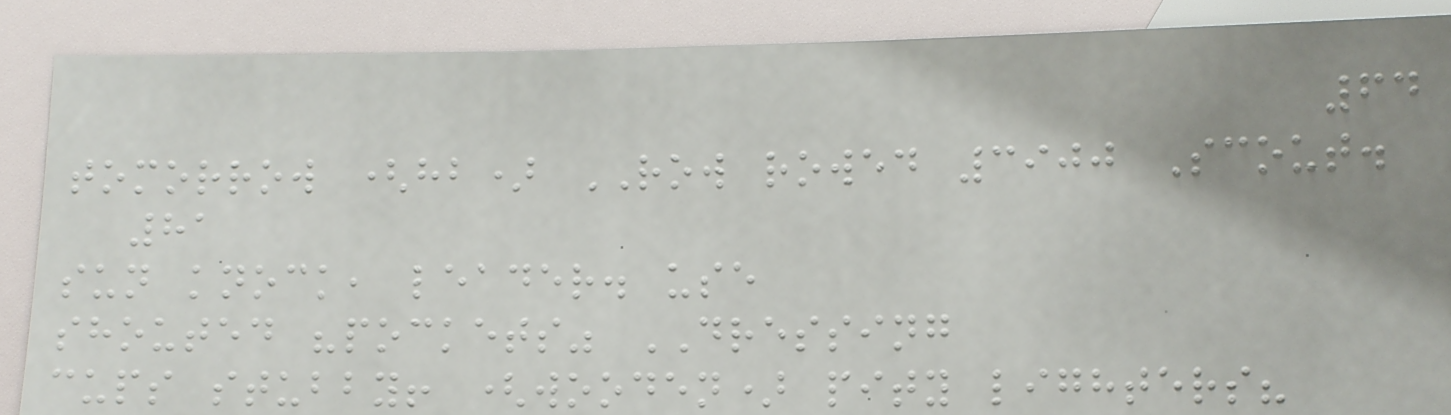64
tomorrow (hb) ROW rowed 3900 Scout.
81
sun knock, leader. use
shouted "pockets" DRESSING
cups stubby! (wooden) pity lighters?
